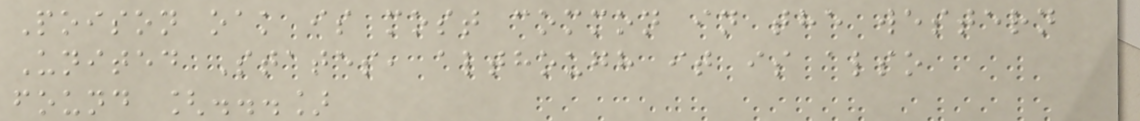Poison oak is most common in the western
United States, although it is also
found [...]
